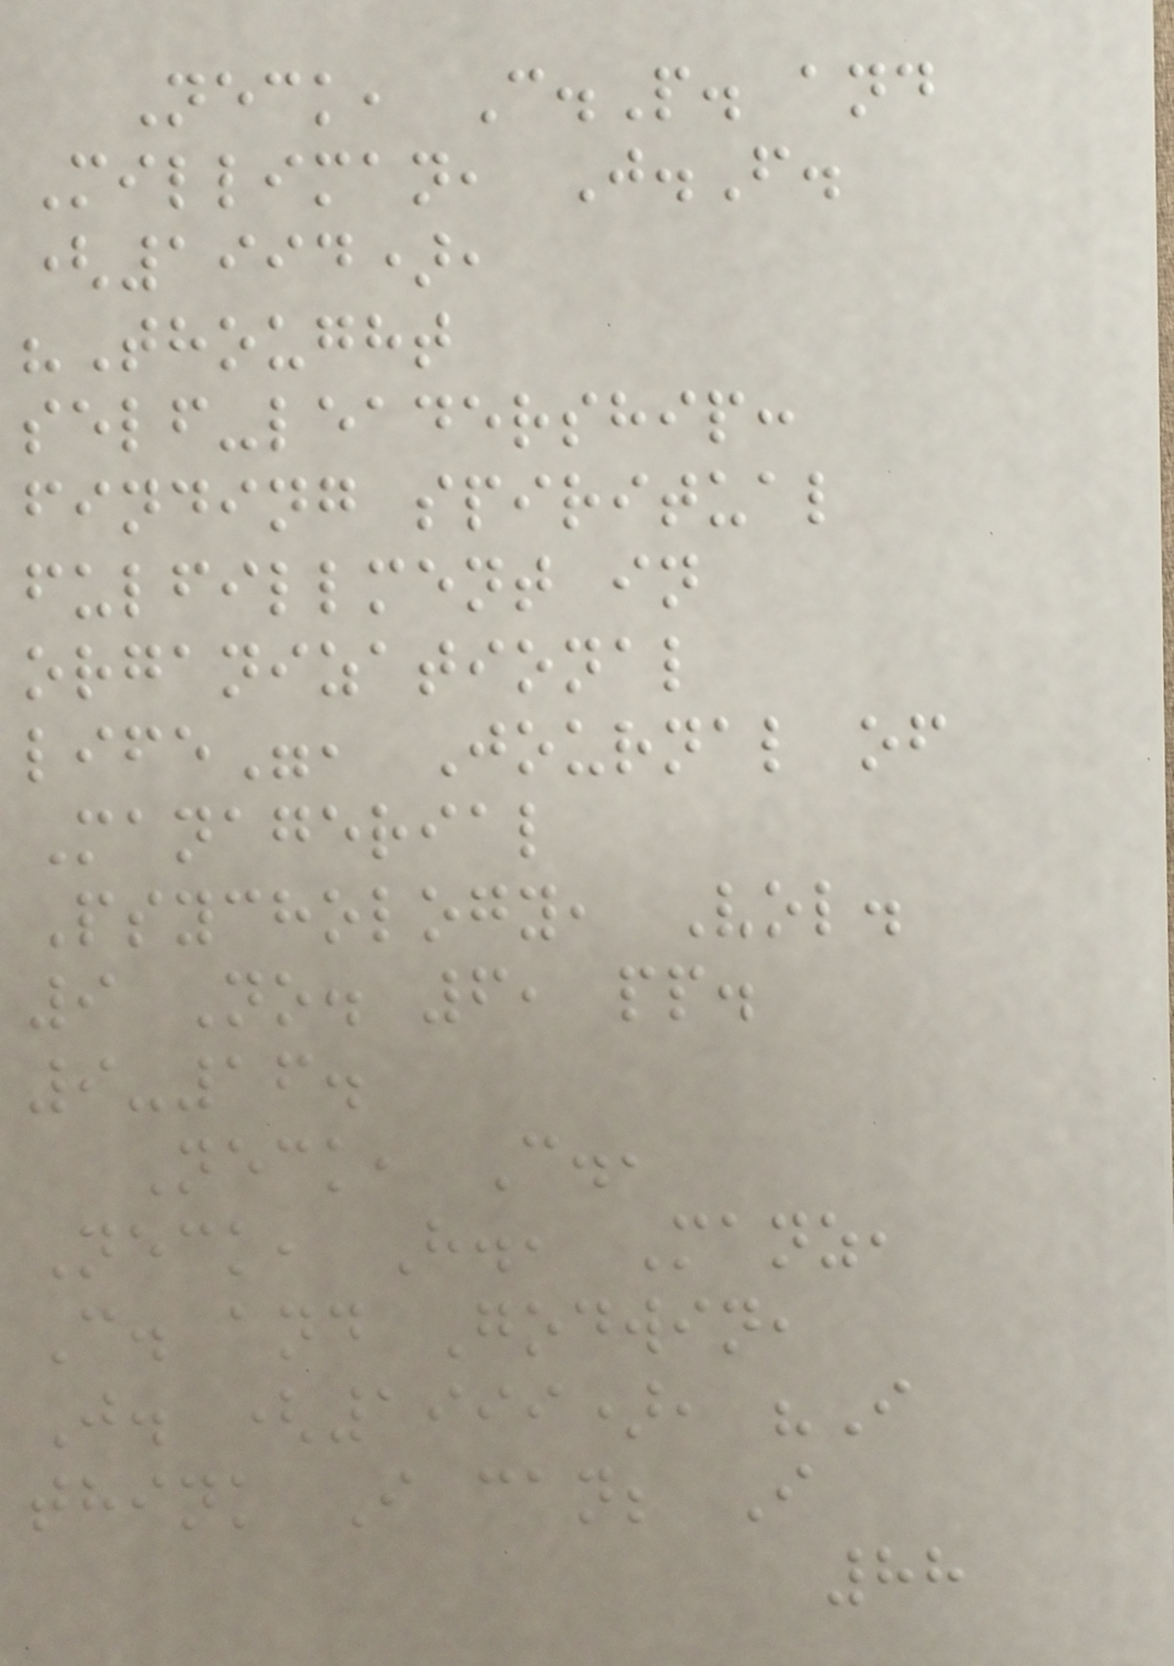Neck, C.P. and
Milliman, J.F.
(1994),
"Thought
self-leadership:
finding spiritual
fulfillment in
organizational
life", Journal of
Managerial
Psychology, Vol.
9 No. 6, pp.
9-16.
Neck, C.,
Neck, H., Manz,
C. and Godwin,
J. (1999), "I
think I can; I
88
